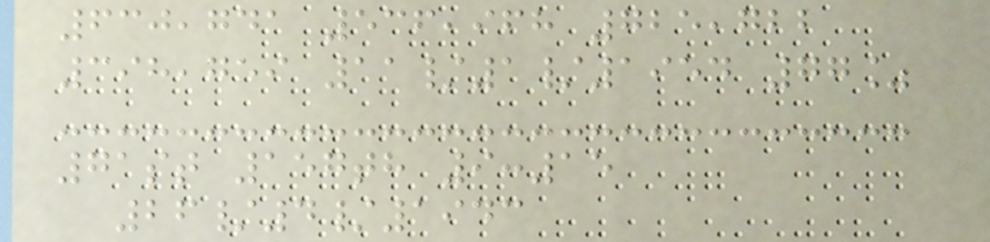630,741 536,968 725,722
398,759 11/1/1954 77%
71st 157th 9:15
26/4/1943
